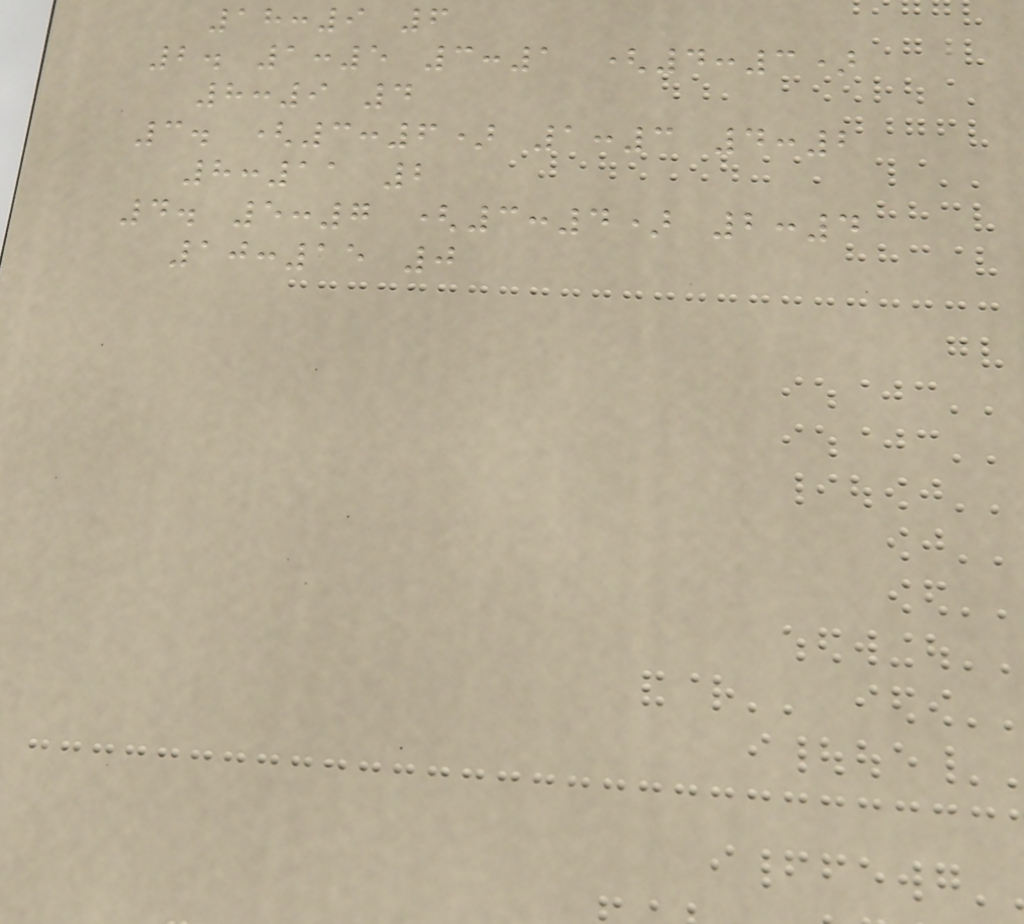18:9 6
2. 1:5 3:1 (4:3)
8:9 4
3. (3:6) 1:3 4:2
8:11 2
4. 5:7 (3:4) 2:4
10:15 0
